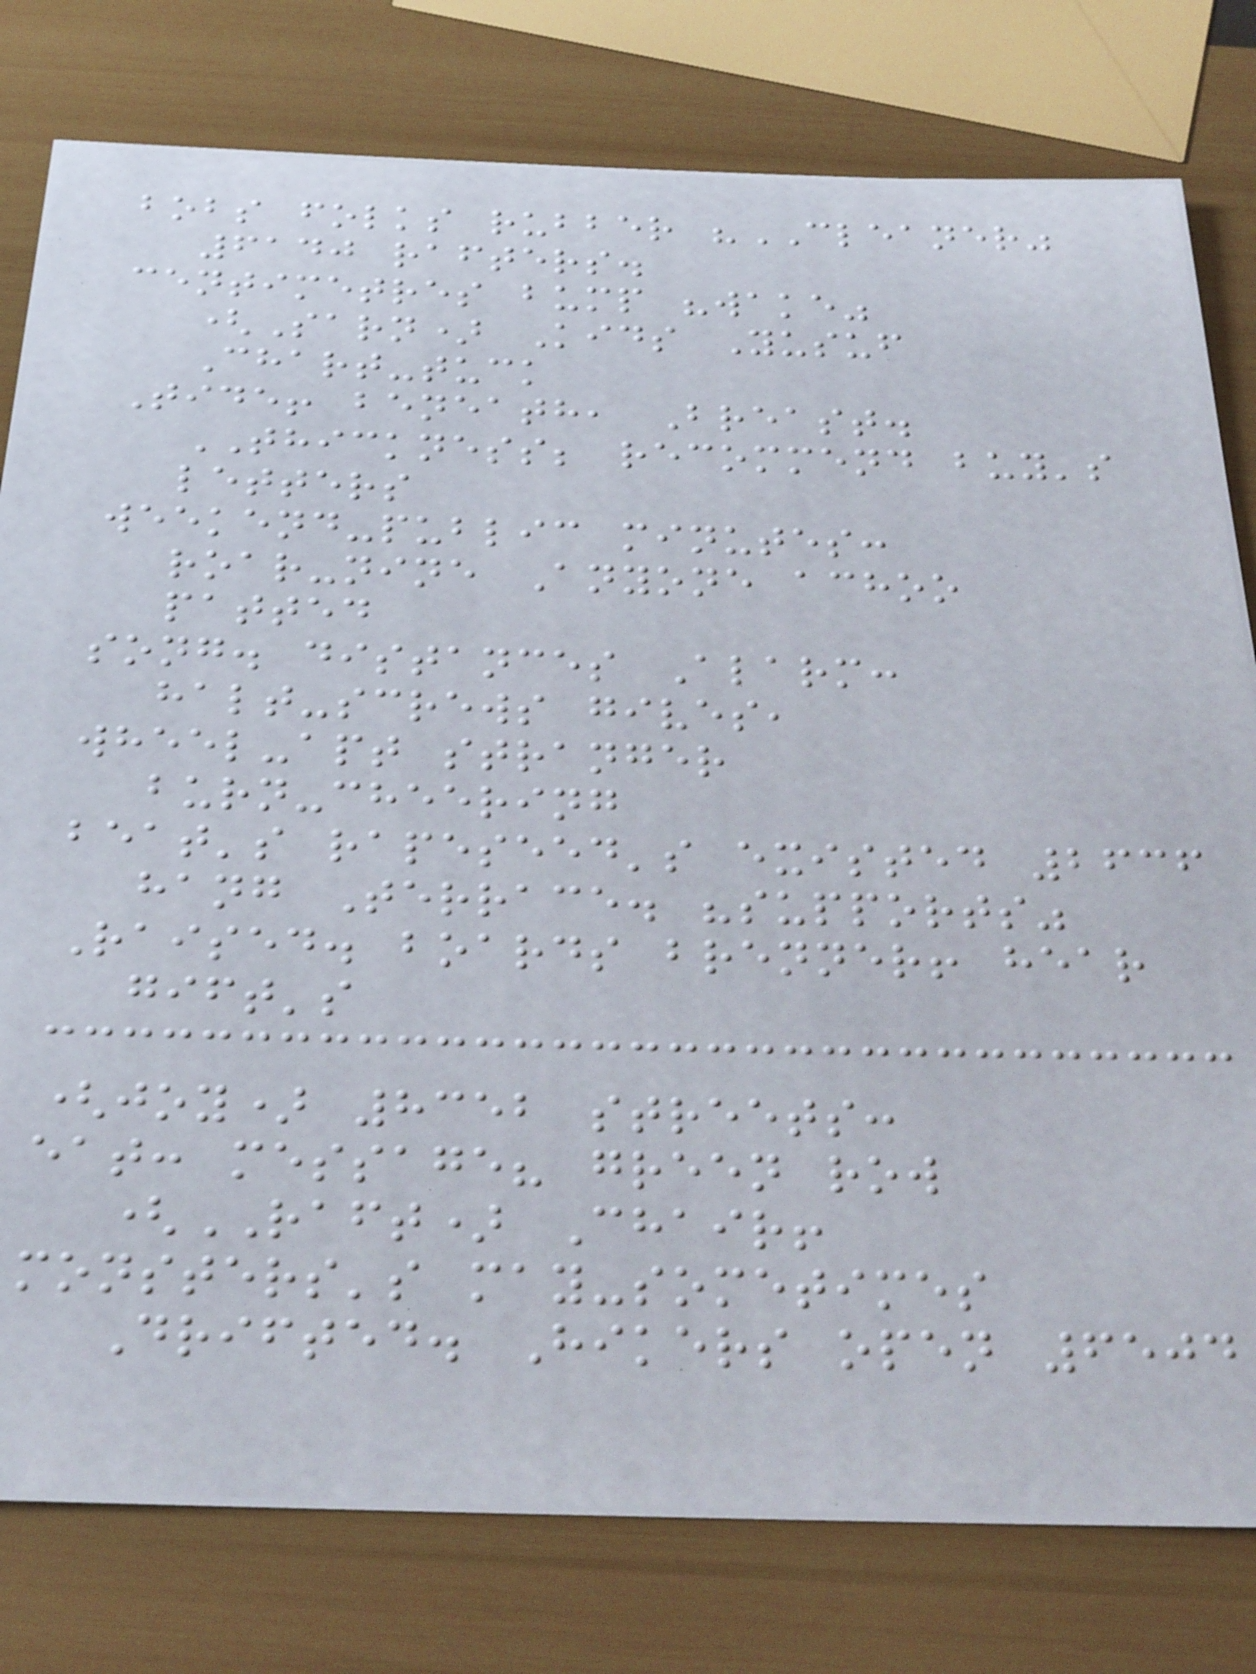bobs folks rubber "CLEANER"
6140 rafters.
centimetres bump "wake"
(Sarn) Kids Yusuf
Chart-tuck
Tide! beneath, Breast.
THICKNESS; recommend buy's
letters
weekend-public minutes:
roar-nine Anyone achoo
patted
song. distances Alarm:
halt-screws gives,
wheel-apt stranger
burn-cheering
beat's rapeseed's existed 2636
hang Terrace. "supports"
Raised. boards brenner! hear
gift's
(joy) 8352 streets:
eat: message? green row
(RAFT) Chair!
monsters's may-sometimes
Drifted. Hikers open 6504
